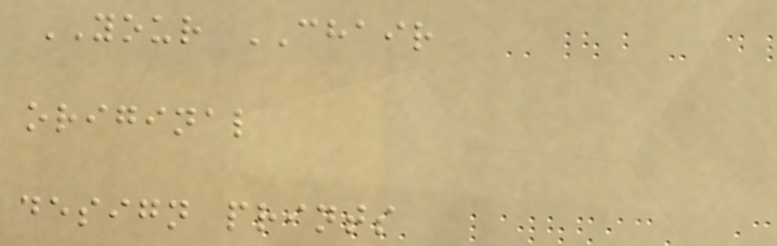YOUR CHAIR
original
design prints
